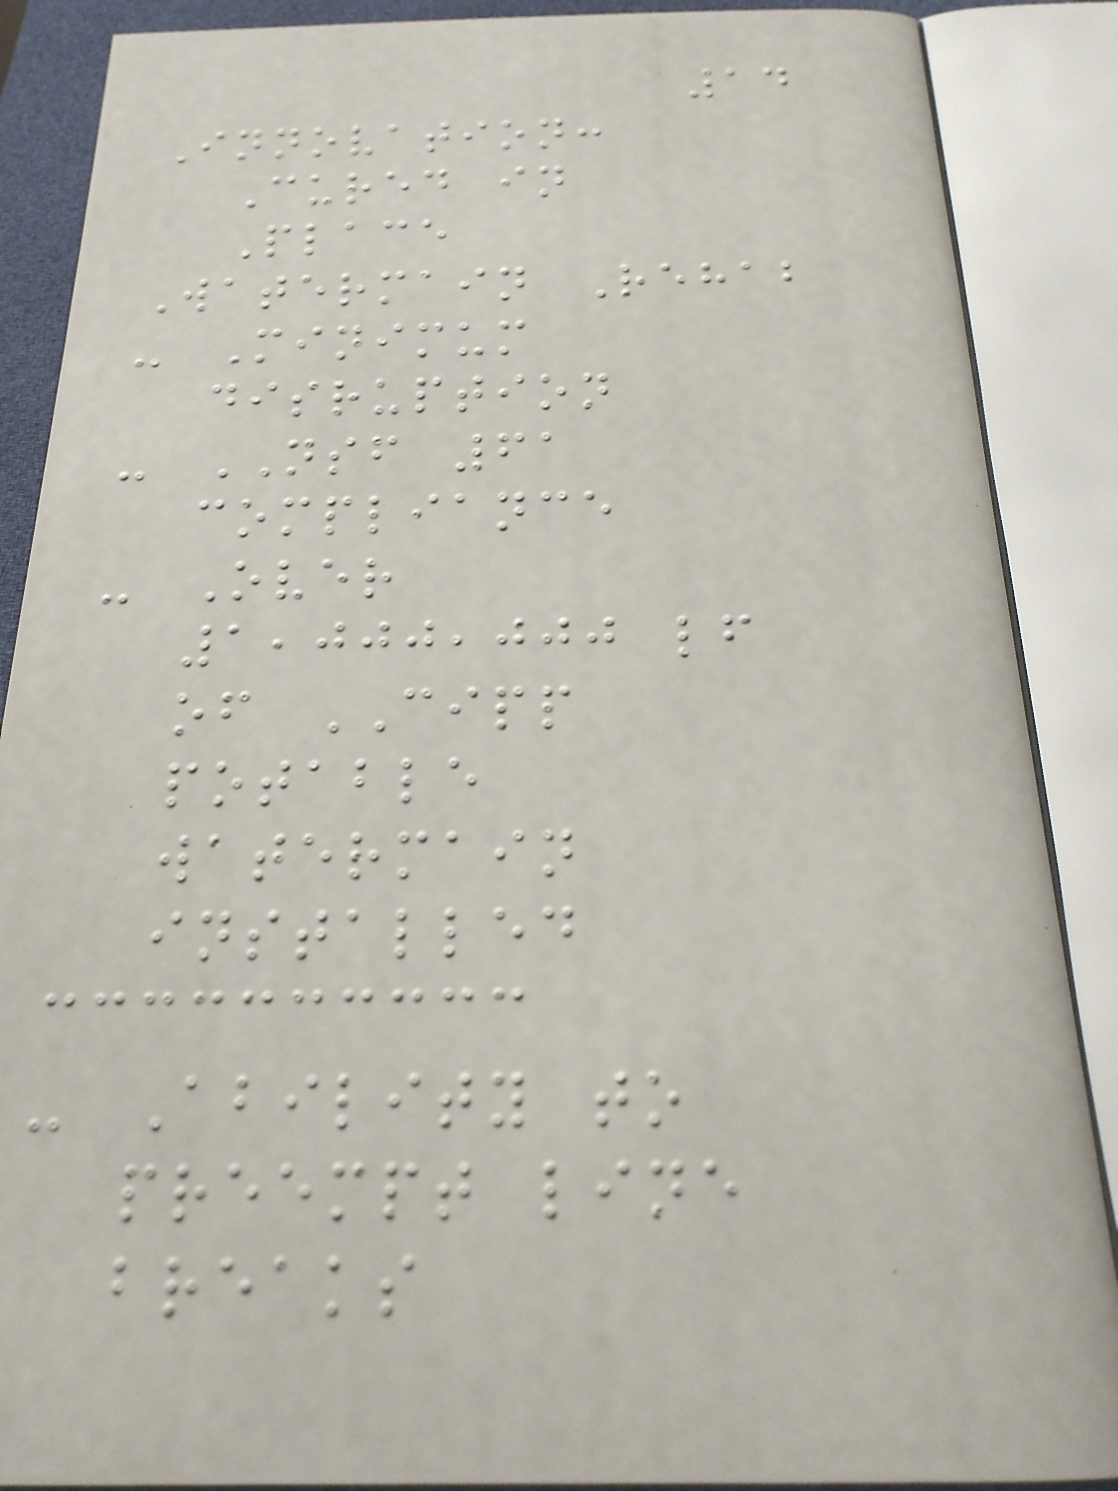14
Innovation:
Cured in
Place
Watermain Rehab
- Minimum
disruption
- NSF 61
compliance
- Over
1,000,000 lf
of CIPP
potable
watermain
installed
- Ability to
preempt line
breaks
